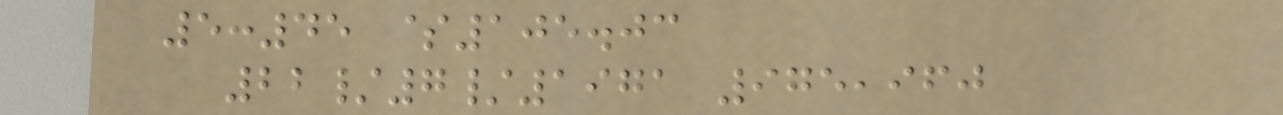5:45 $105.03
22/7/1971 975,960
